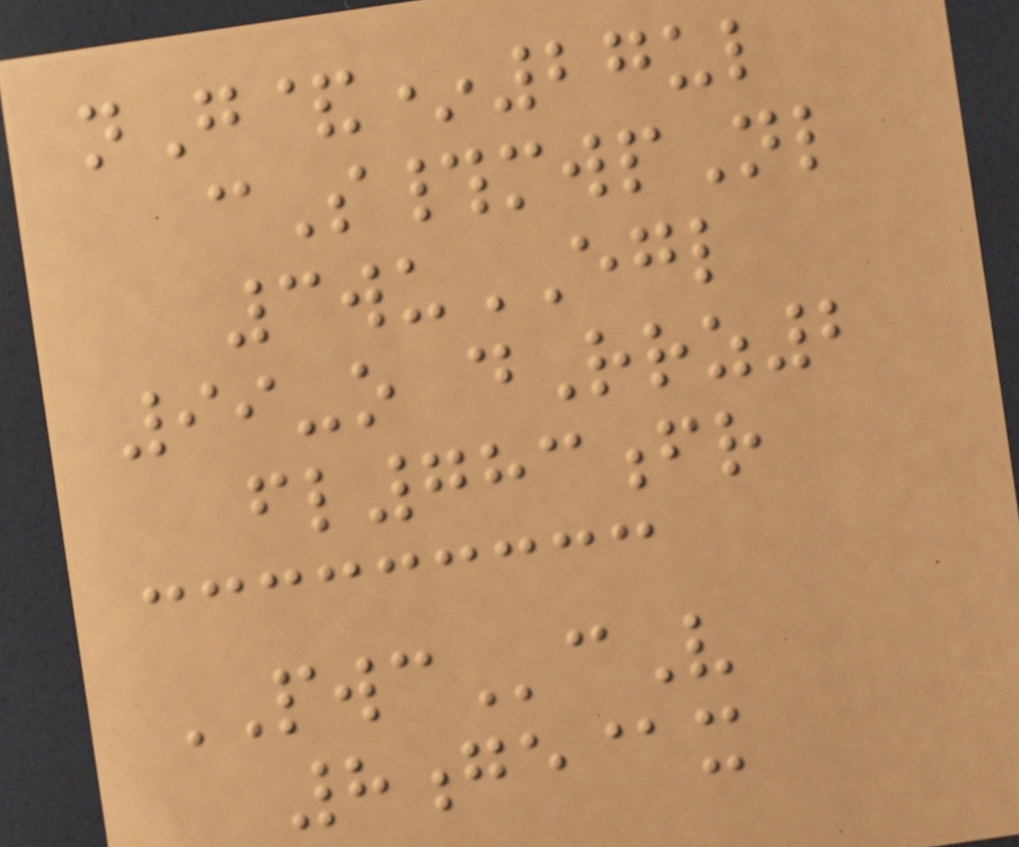nG&*27ul
cS#mwpNl
3wuEGL
99-o dRrz2
fl783fr
PWCcV
8ge@x
